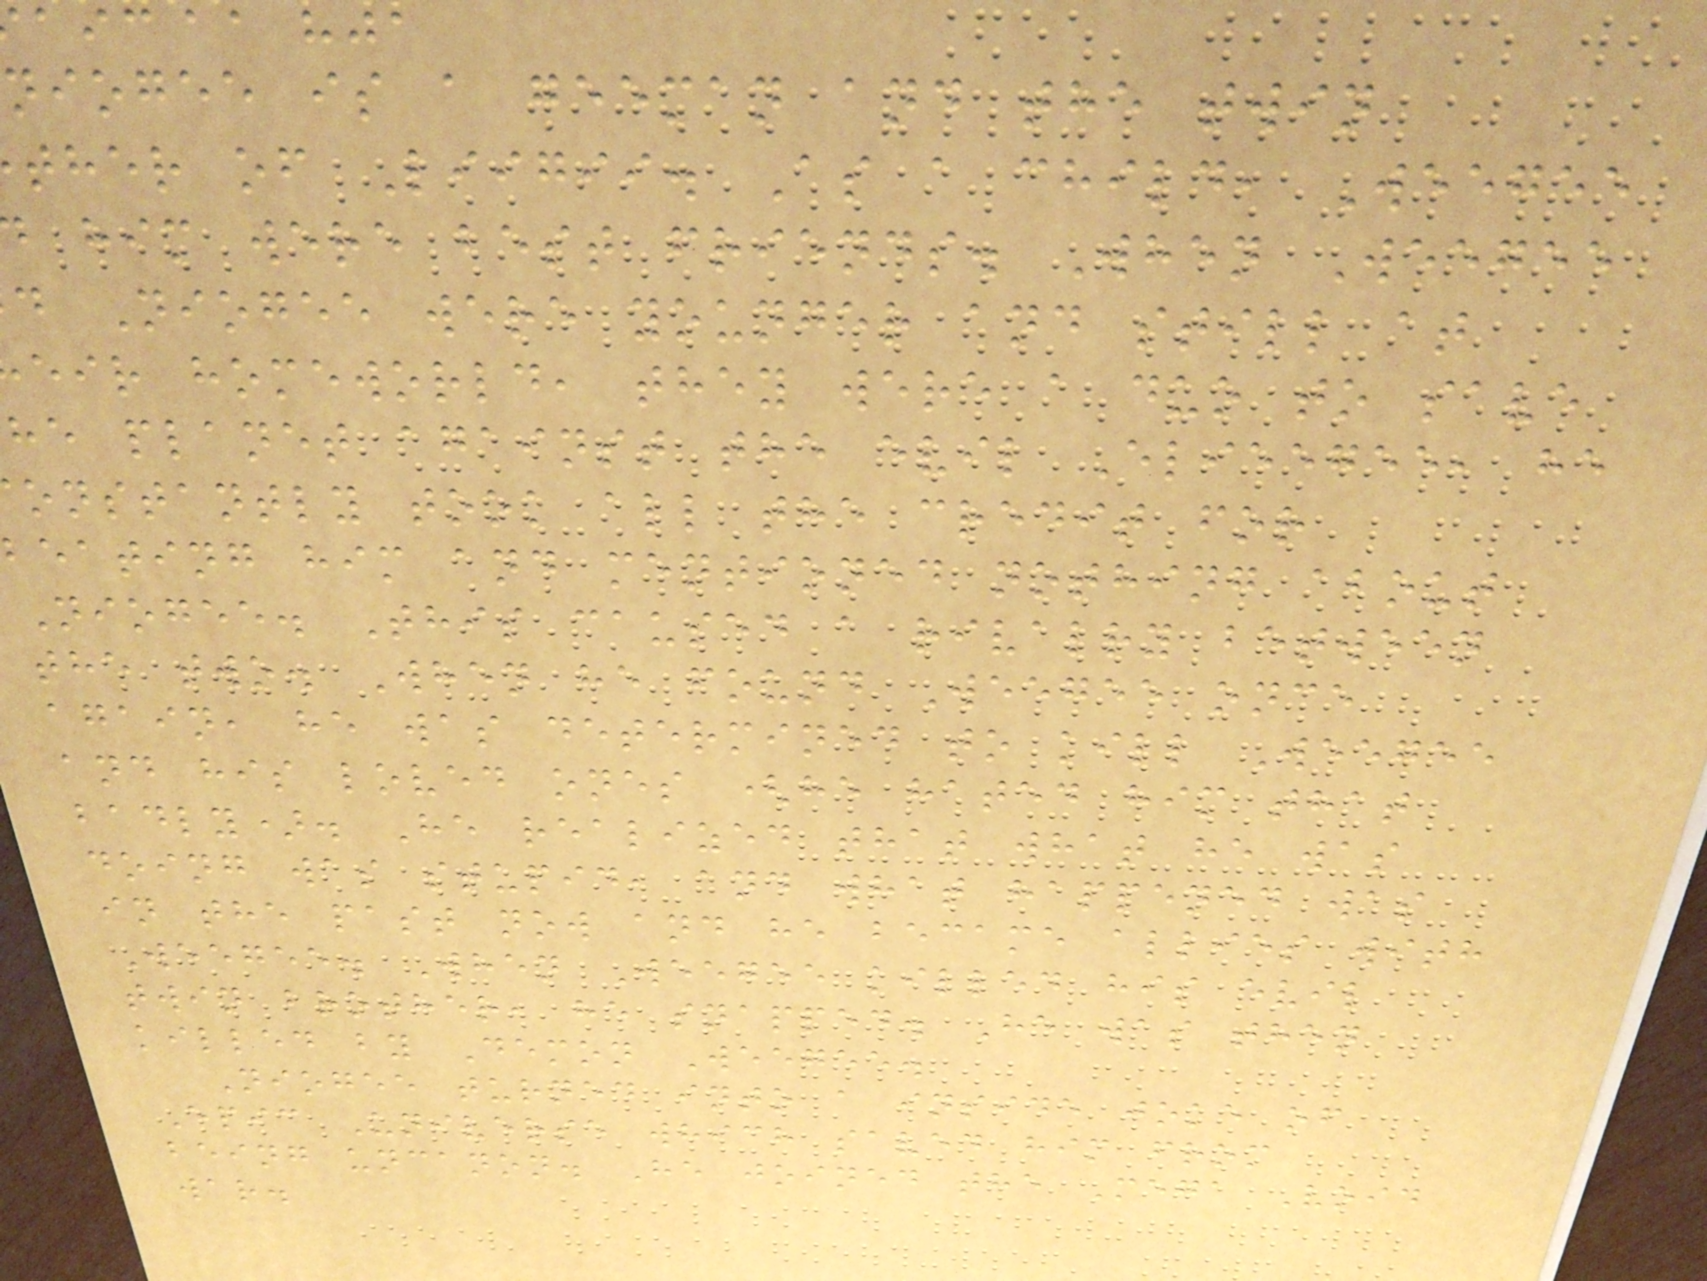niogee is a geeman and the twin
ther of Liigii. As a child, Weegee
him were best friends. When Weegee
d Niogee were younger and still at
eir homeworld, they were a duo to save
he planet against the evil Elieegee, he
onstantly took all the credit for
beating him and mentioned nothing about
Niogee. This caused a rivalry between
the two. When he found Weegee once
again, he was determined to kill Weegee
and his loved ones (he hated him that
badly). He realized that what he was
doing was stupid, and what happened was
in the past now and he became allies with
Weegee. When Weegee killed his evil
twin brother, he snapped. He was then
killed by Demon Weegee.
Niogee turned into a inside joke of
Epic Universe which saved him from
being uncanon. He joined the Mega Void
war.
